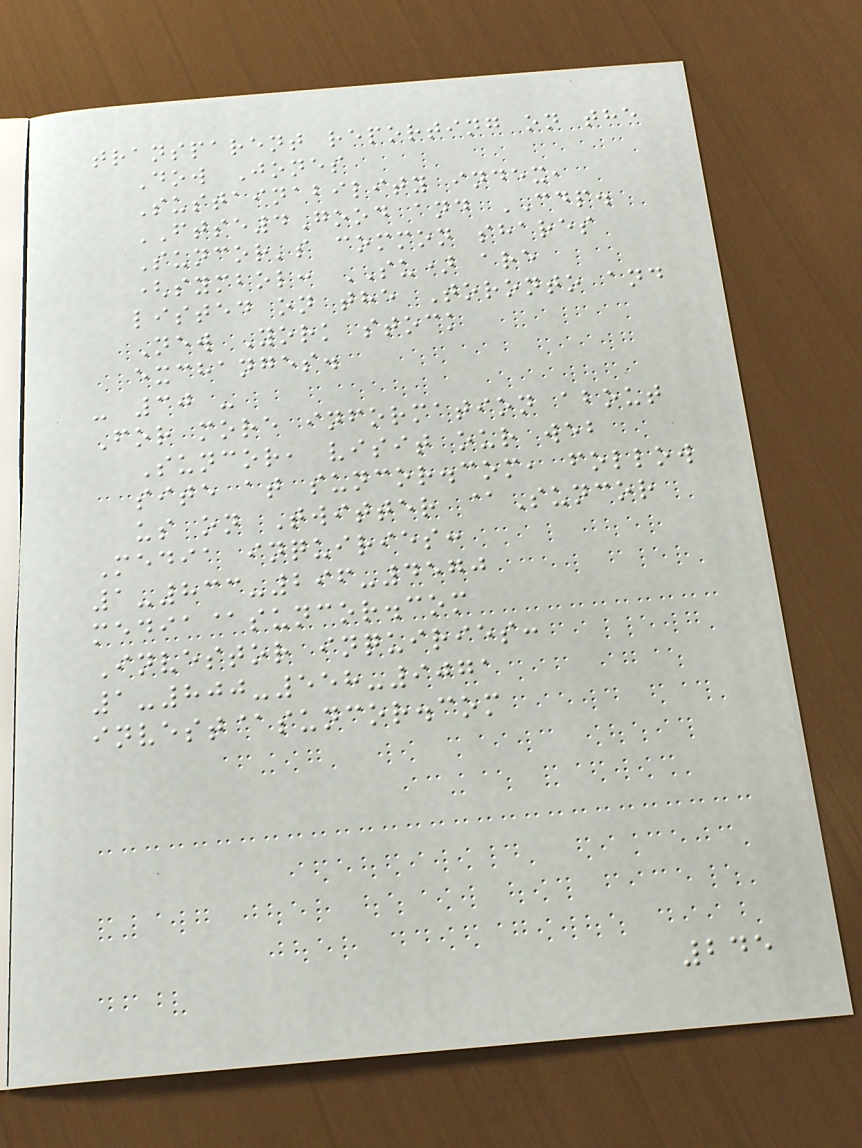transparent reporting on the
Dow Jones
Sustainability index,
FTSE4Good and CDP.
Suncor's common shares
(symbol: SU) are
listed on the Toronto and
New York stock
exchanges.
- 30 -
For more information about
Suncor, visit our web
site at suncor.com, follow
us on Twitter @Suncor
Media inquiries:
1-833-296-4570
media@suncor.com
Investor inquiries:
1-800-558-9071
invest@suncor.com
245
